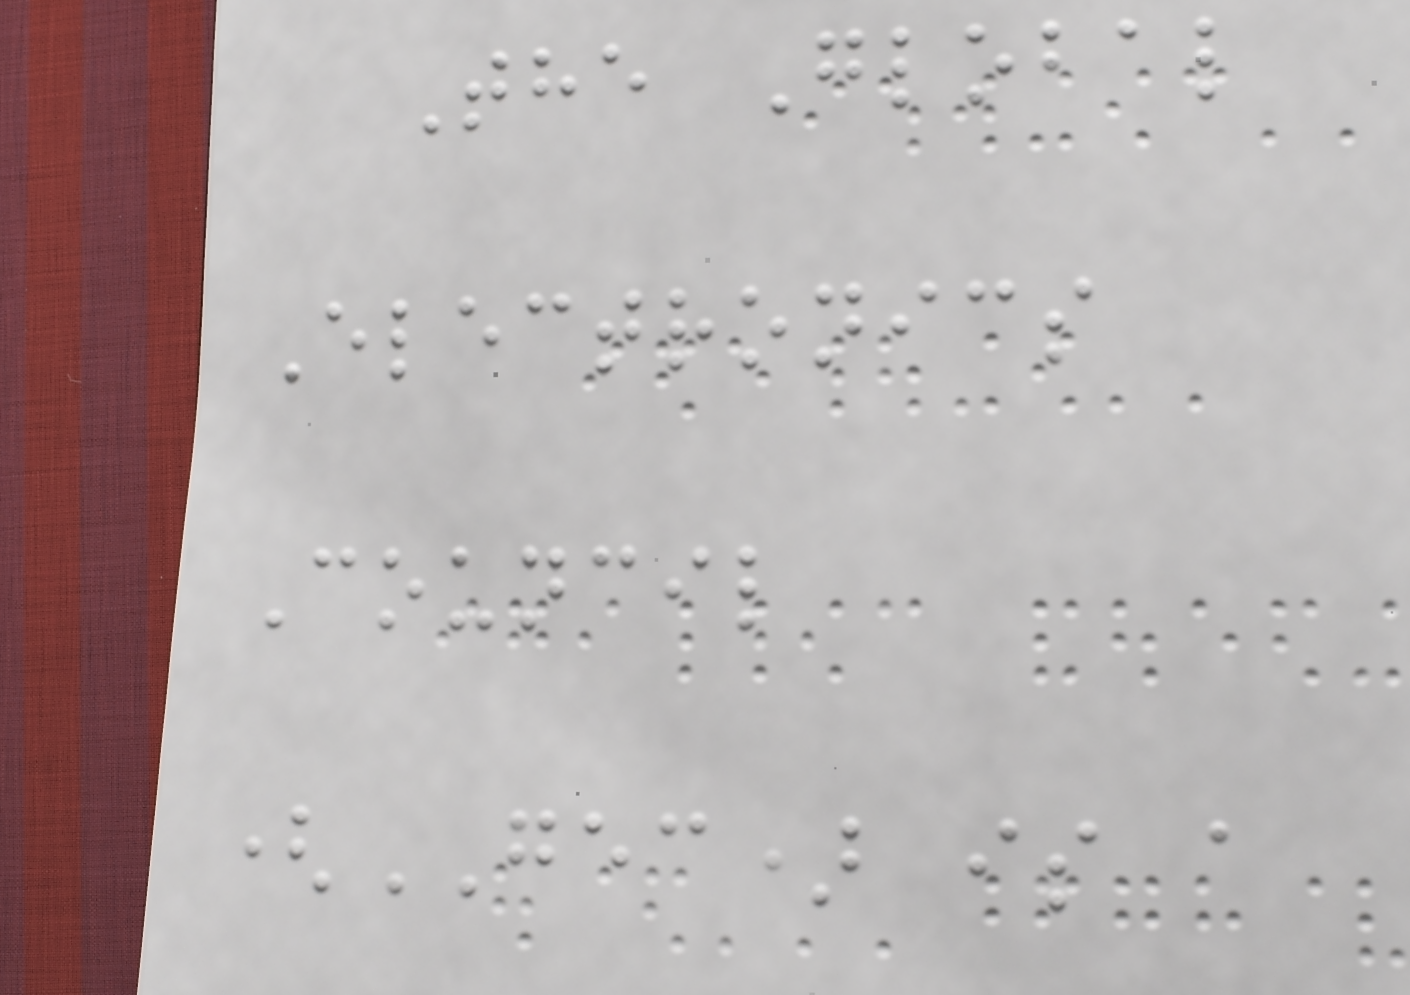The Global
Electronics
Council
(GEC) is a
